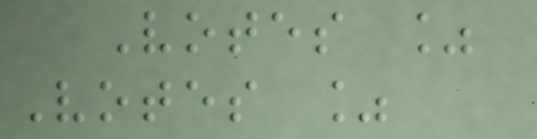Votes %
Votes %
